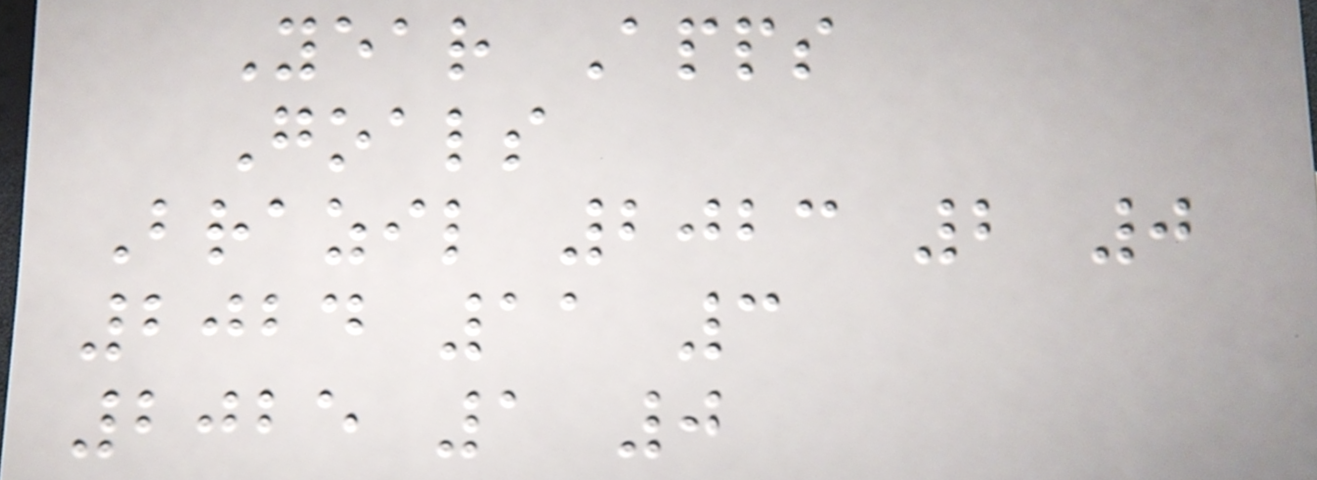Year Apps
Goals
Brazil 2023 2 0
2024 11 3
2025 1 0
